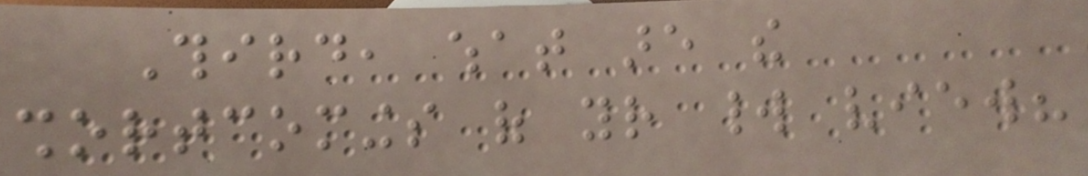Third, what are the
shortcomings of your world view?
